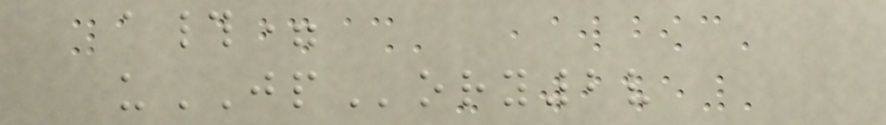a#=
uJPory2v
